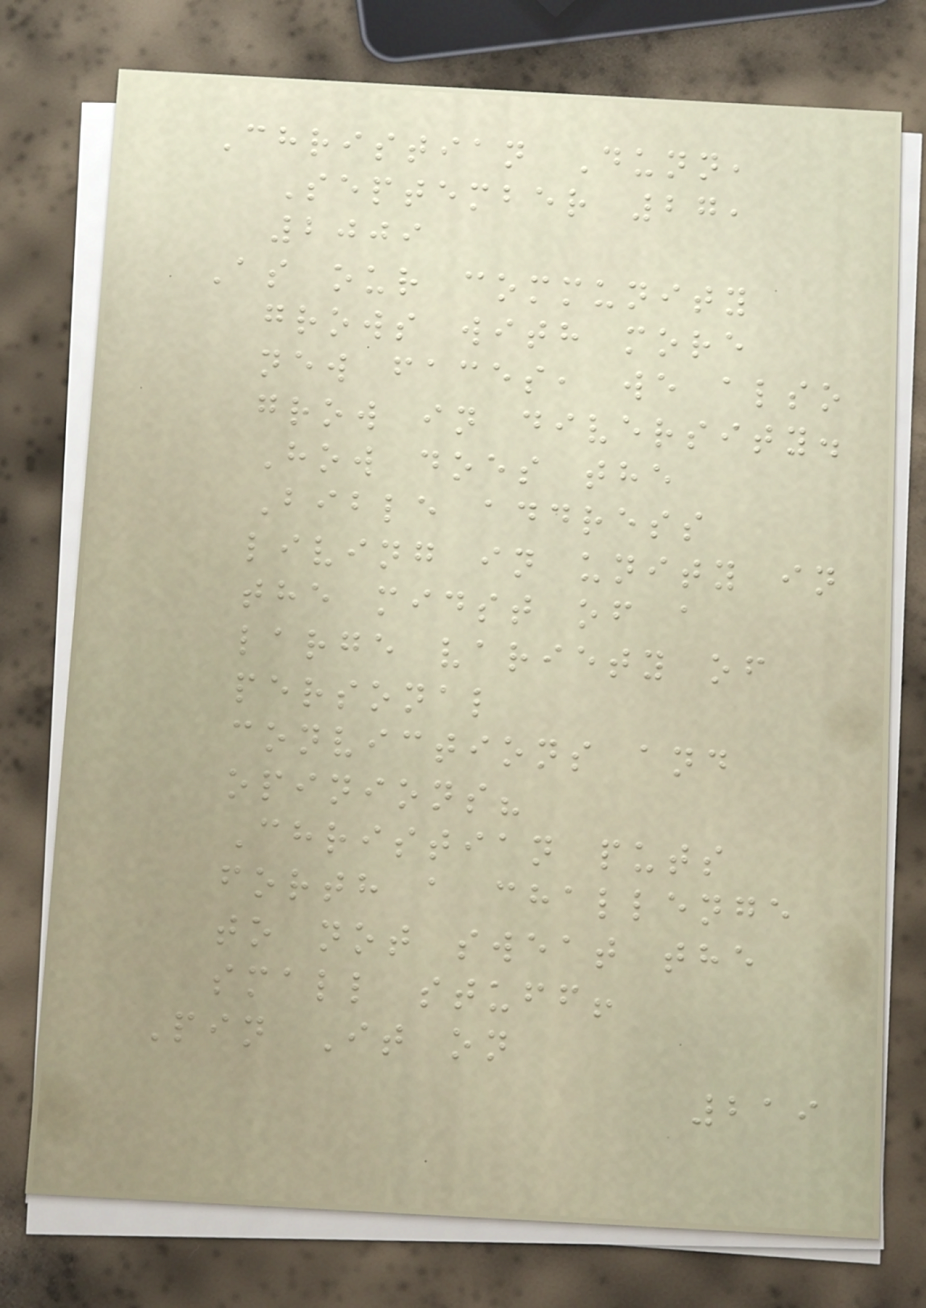Christian Dunn,
September 27,
2009
As our community
grows with more
new faces, we also
grow in diversity.
How does the
Bible address
living in unity in
the midst of a
large variety of
personal
convictions and
opinions?
Christian puts
forth a challenge
to not sweat the
small stuff!
Pin It on
219
